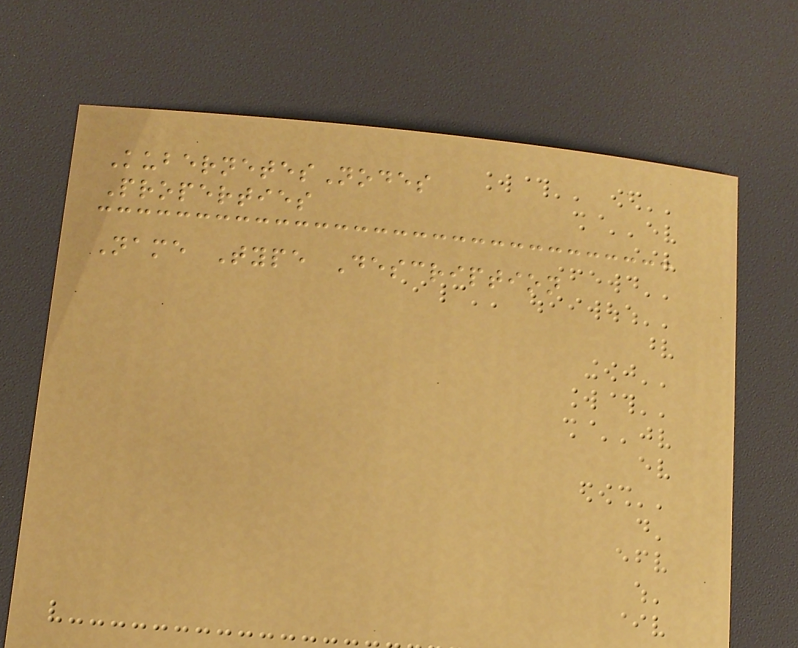KubernetesNodes
Properties
Name Type Description
